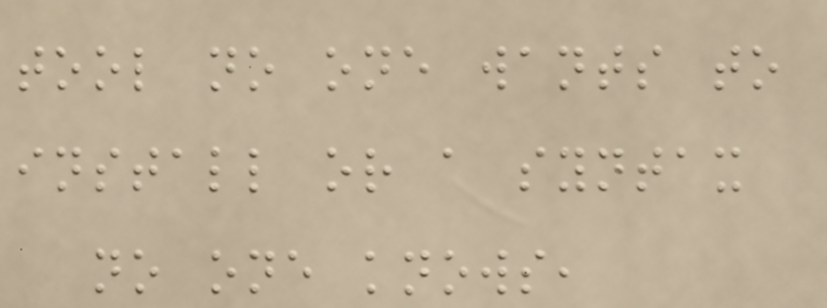tool no one wants to
install or a syntax
no one knows,
